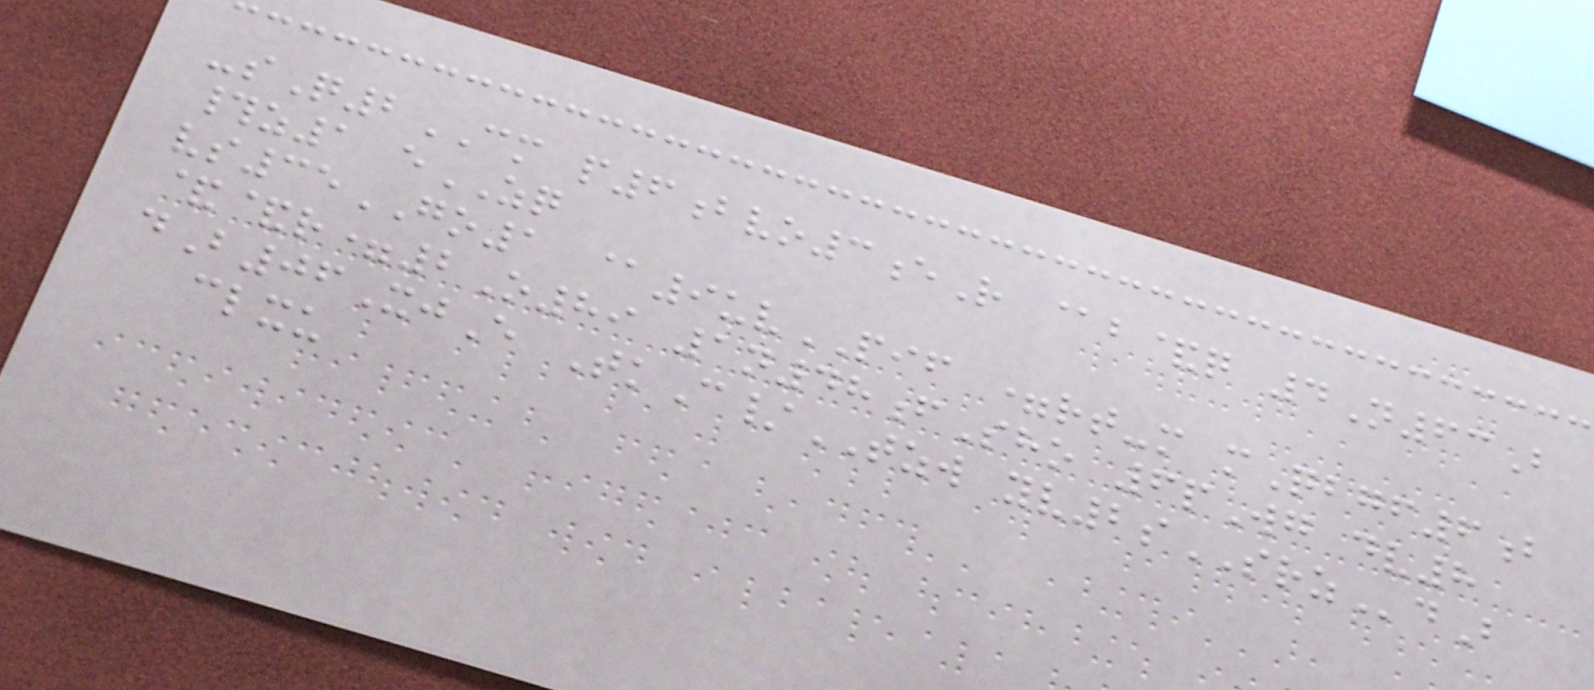-sQ2CM p6bvo3eR @b&q 4N63B
#z1 eZQ
vs35GO1 @9uvPIF =rt-m mQbgf6b
&&r=2O89 1n48fSho 6pWg dv8
dB06XjE TkC/TZW yv2sSRZdB
clxu
